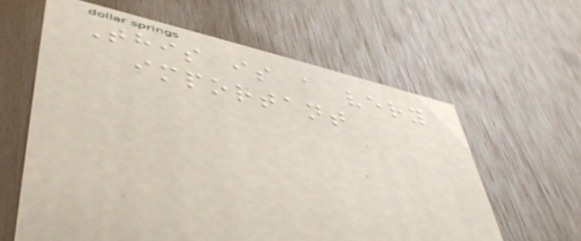This is a very
important
